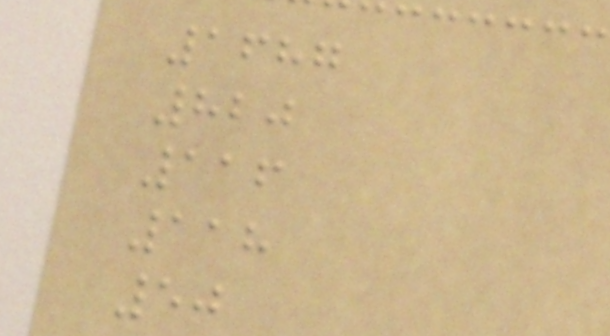1687
820
116
118
50
